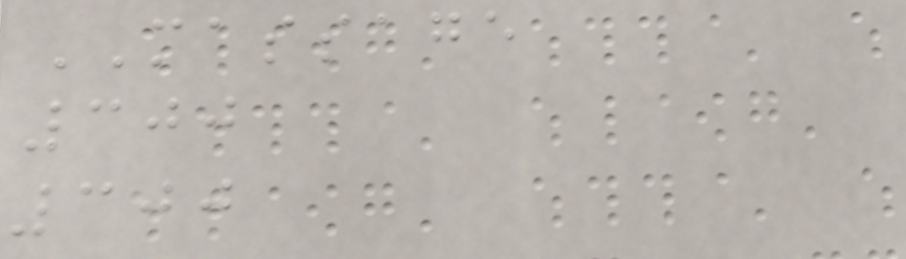MASSAGE
300
300
